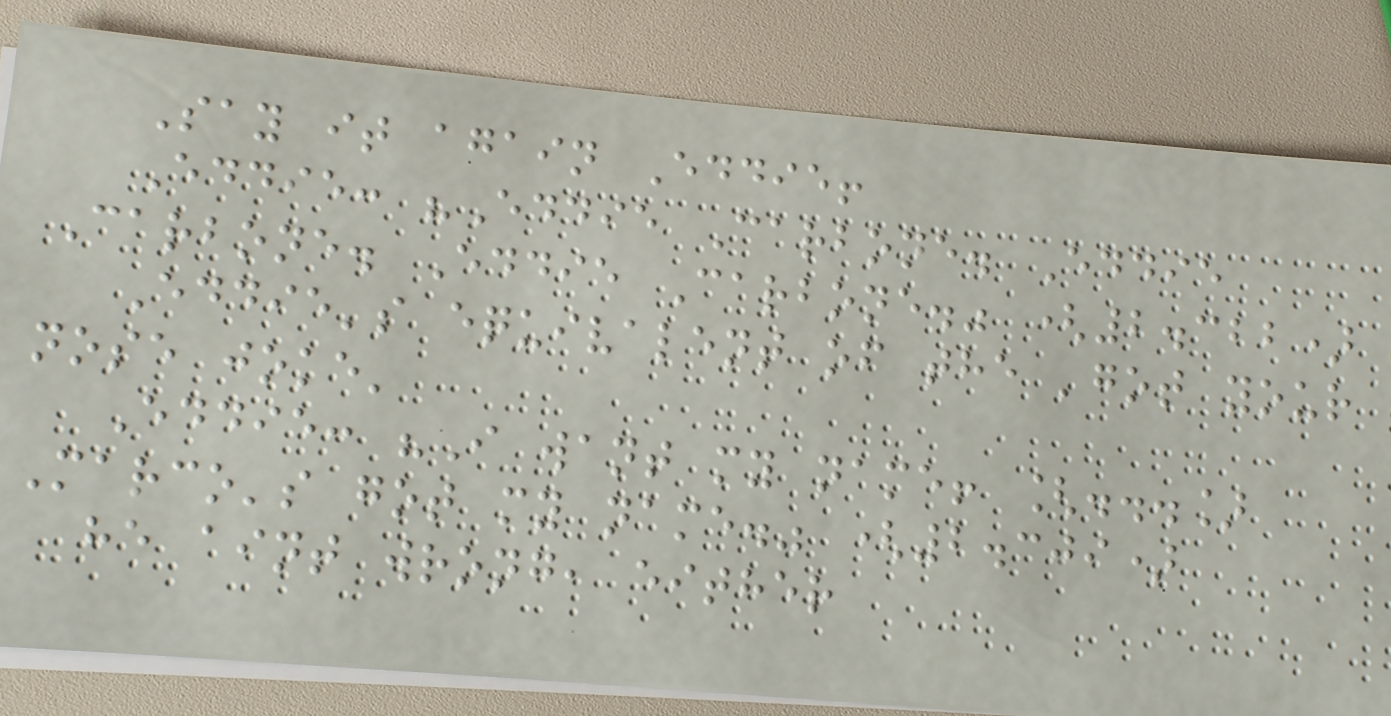Say it again Eddie!
Eddie: "Eddie Carbone. Eddie
Carbone. Eddie Carbone." (2.322)
Eddie's equivalent of the 'got your
nose joke'
Eddie: "I want my name! [...]
Marco's got my name." (2.309)
he aint wrong, either
